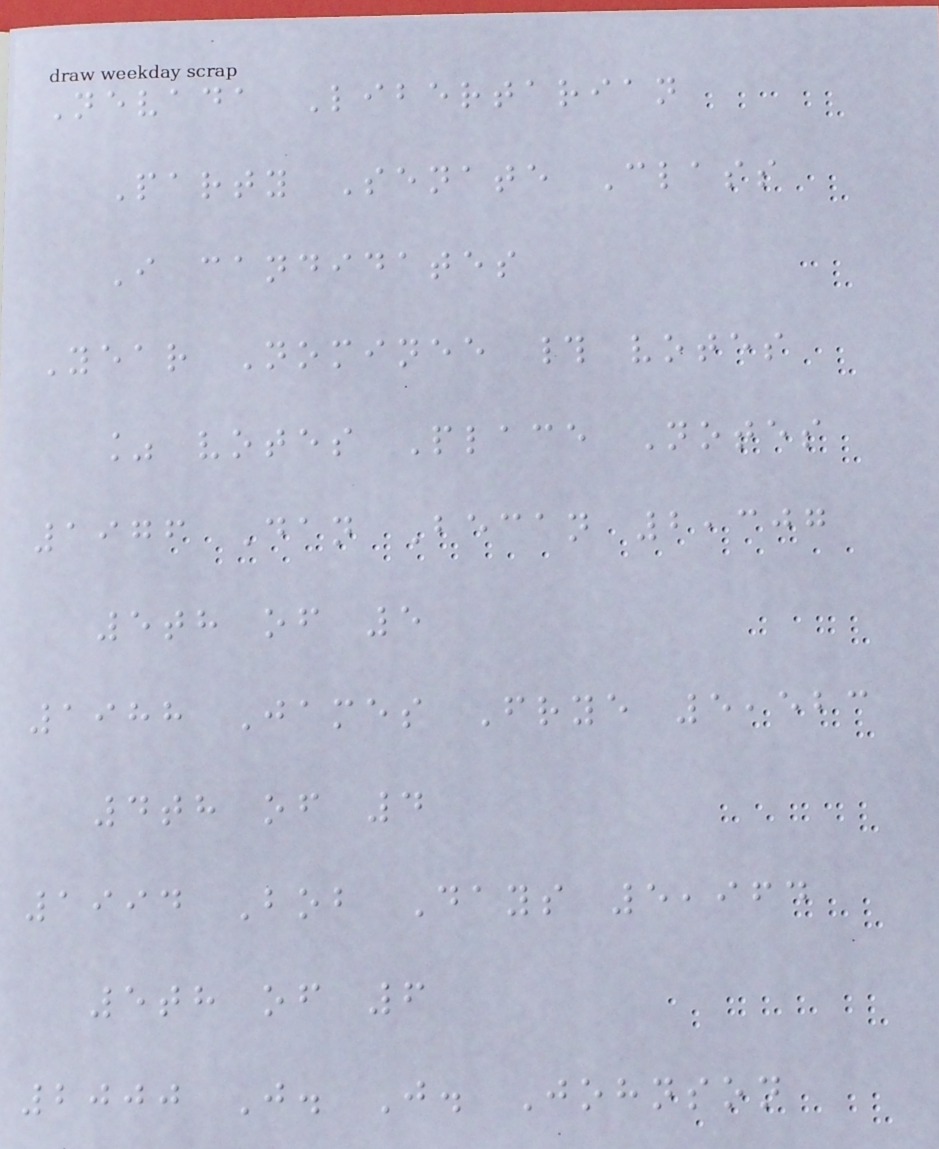Nevada Libertarian
Party Senate Class
I candidates
Year Nominee # votes
% votes Place Notes
1976 Dan Becan 2,307
5th of 5
1988 James Frye 5,523
4th of 4
1994 Bob Days 5,964
5th of 6
2000 J. J. Johnson
